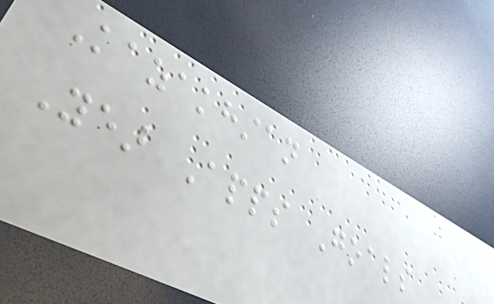Kazakhstan
Year Apps Goals
